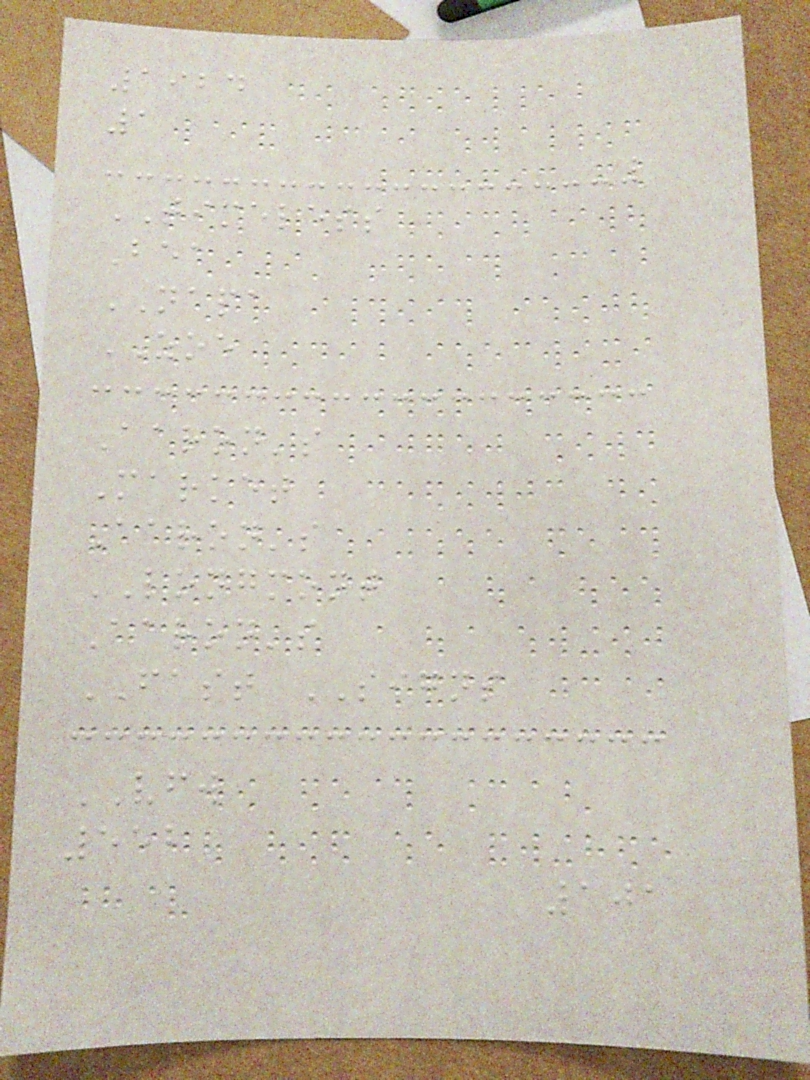1924
1
TIMELESS
Bea
NAPA
ZOE
Aaron's
Market
Aaron's
LONGMONT
Aaron's
FAST SIGNS
VFW
552
101
